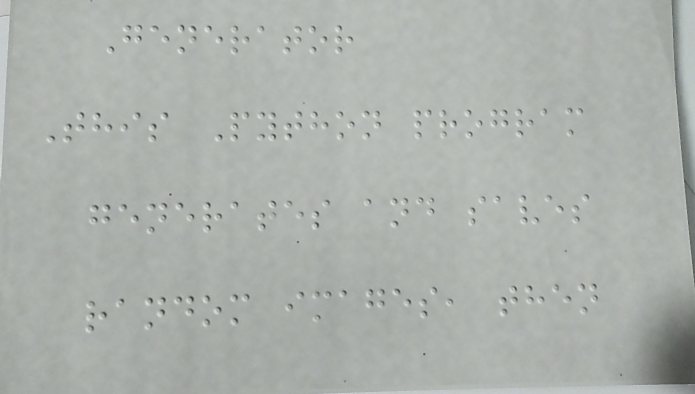Generator
This Python program
generates and saves
random images, then
